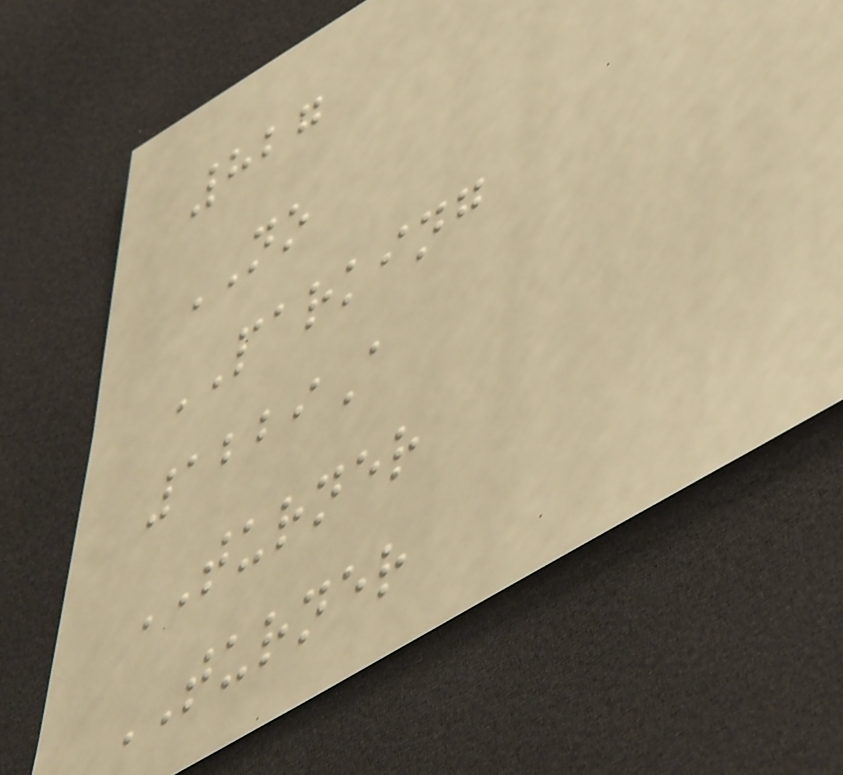827
NO
PARKING
1229A
TURNER
TURNER
